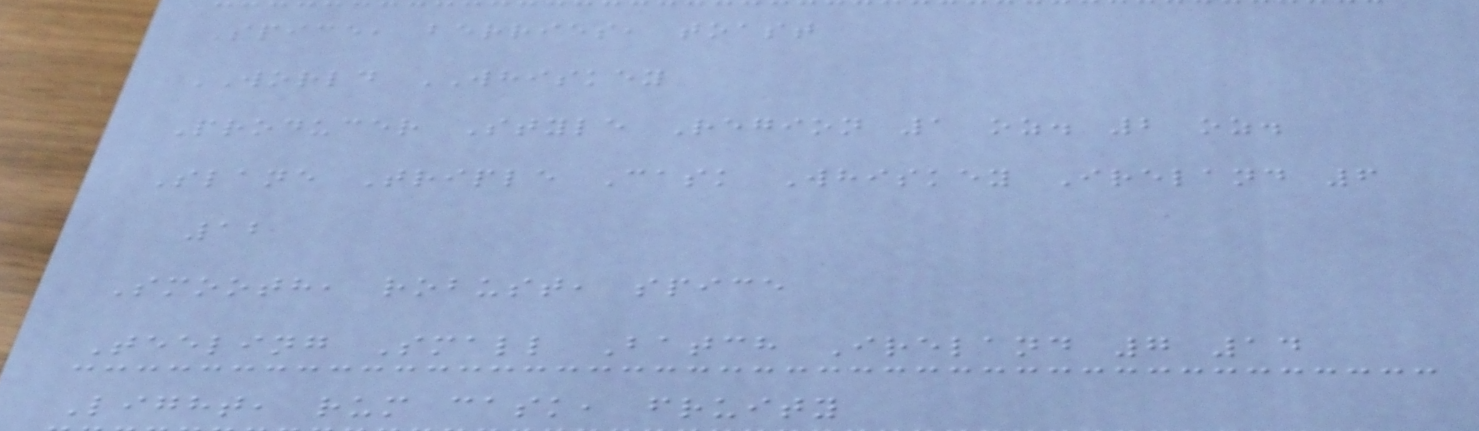Spice, berries, toast
WORLD WHISKEY
Producer Style Region 1 oz. 2 oz.
Slane Triple Cask Whiskey Ireland 6
12
Smooth, robust, spice
Teeling Small Batch Ireland 7 14
Light, rum cask, fruity
